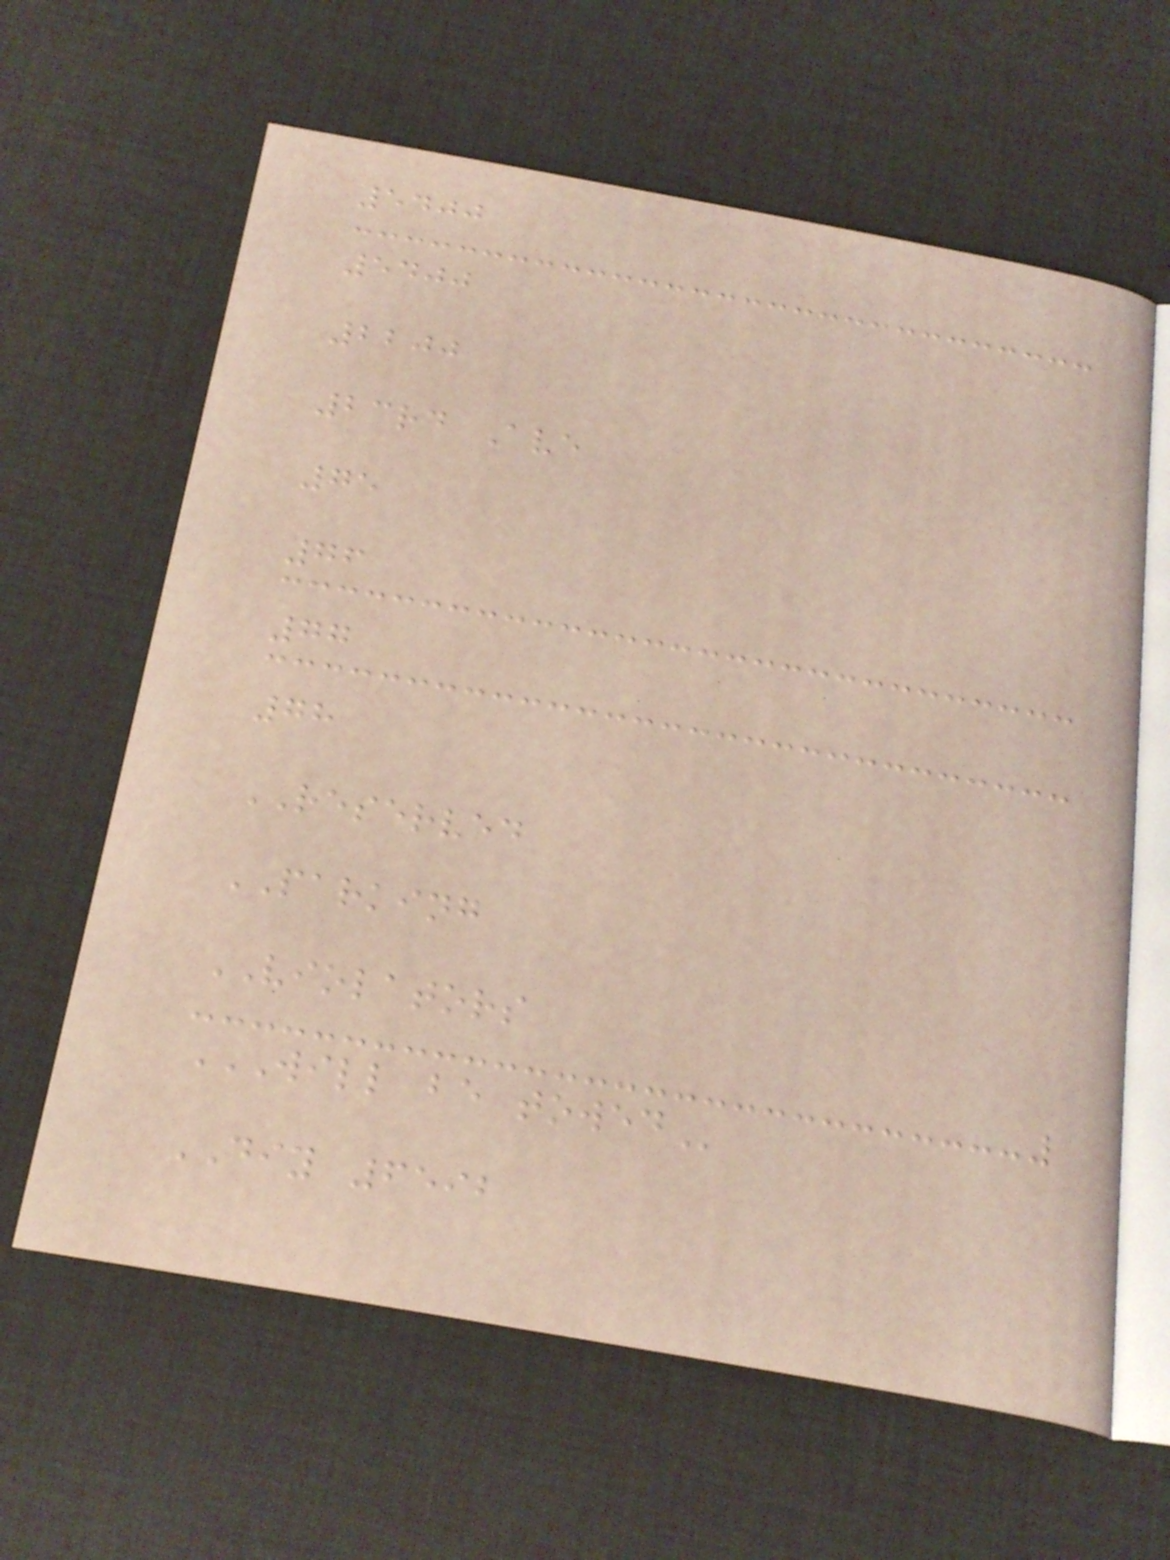5400
5400
2200
23rd Ave
75
76
77
78
RESERVED
PARKING
VIOLATORS
WILL BE TOWED
DIY 6592
